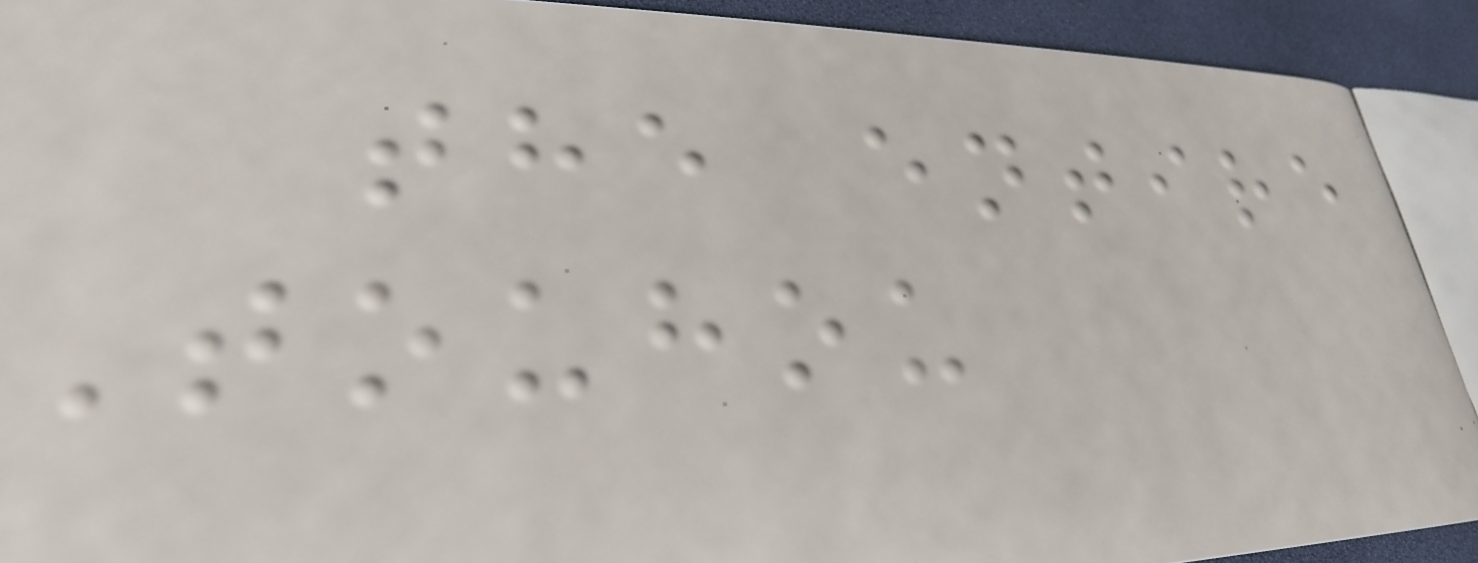the entire
Touhou
